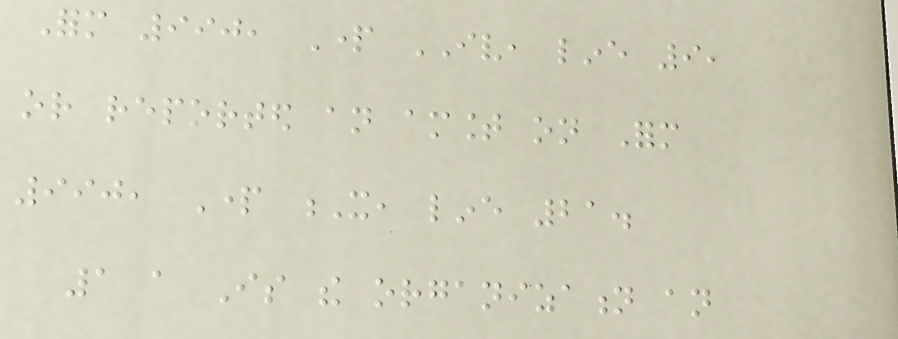Form 990, Part IV, line 9,
or reported an amount on Form
990, Part X, line 21.
1 a Is the organization an
